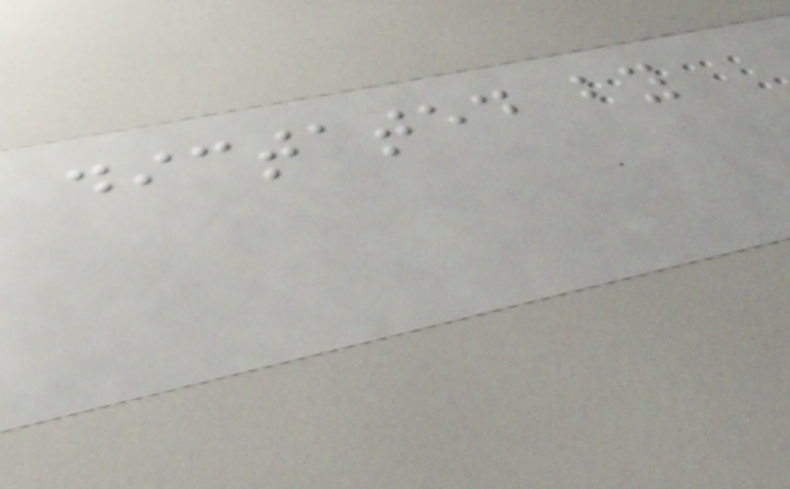dictated by
